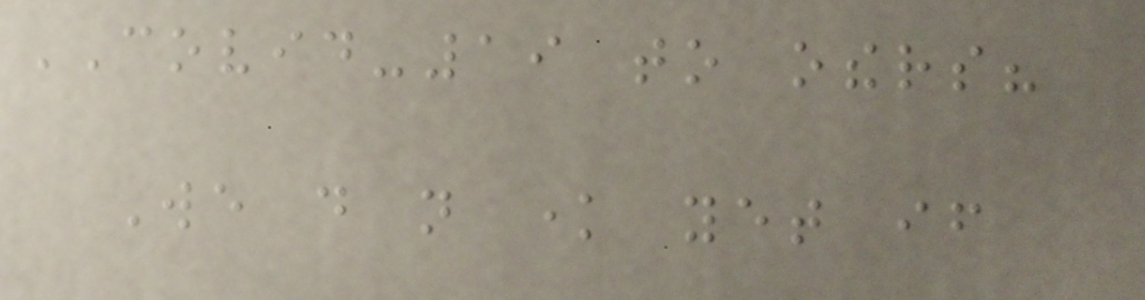COVID-19 to others?
We do not know yet if
